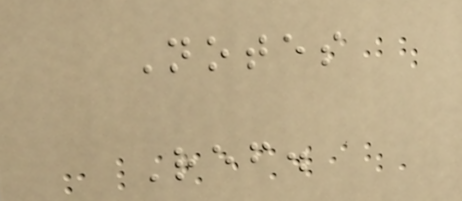Notes
Ref.
